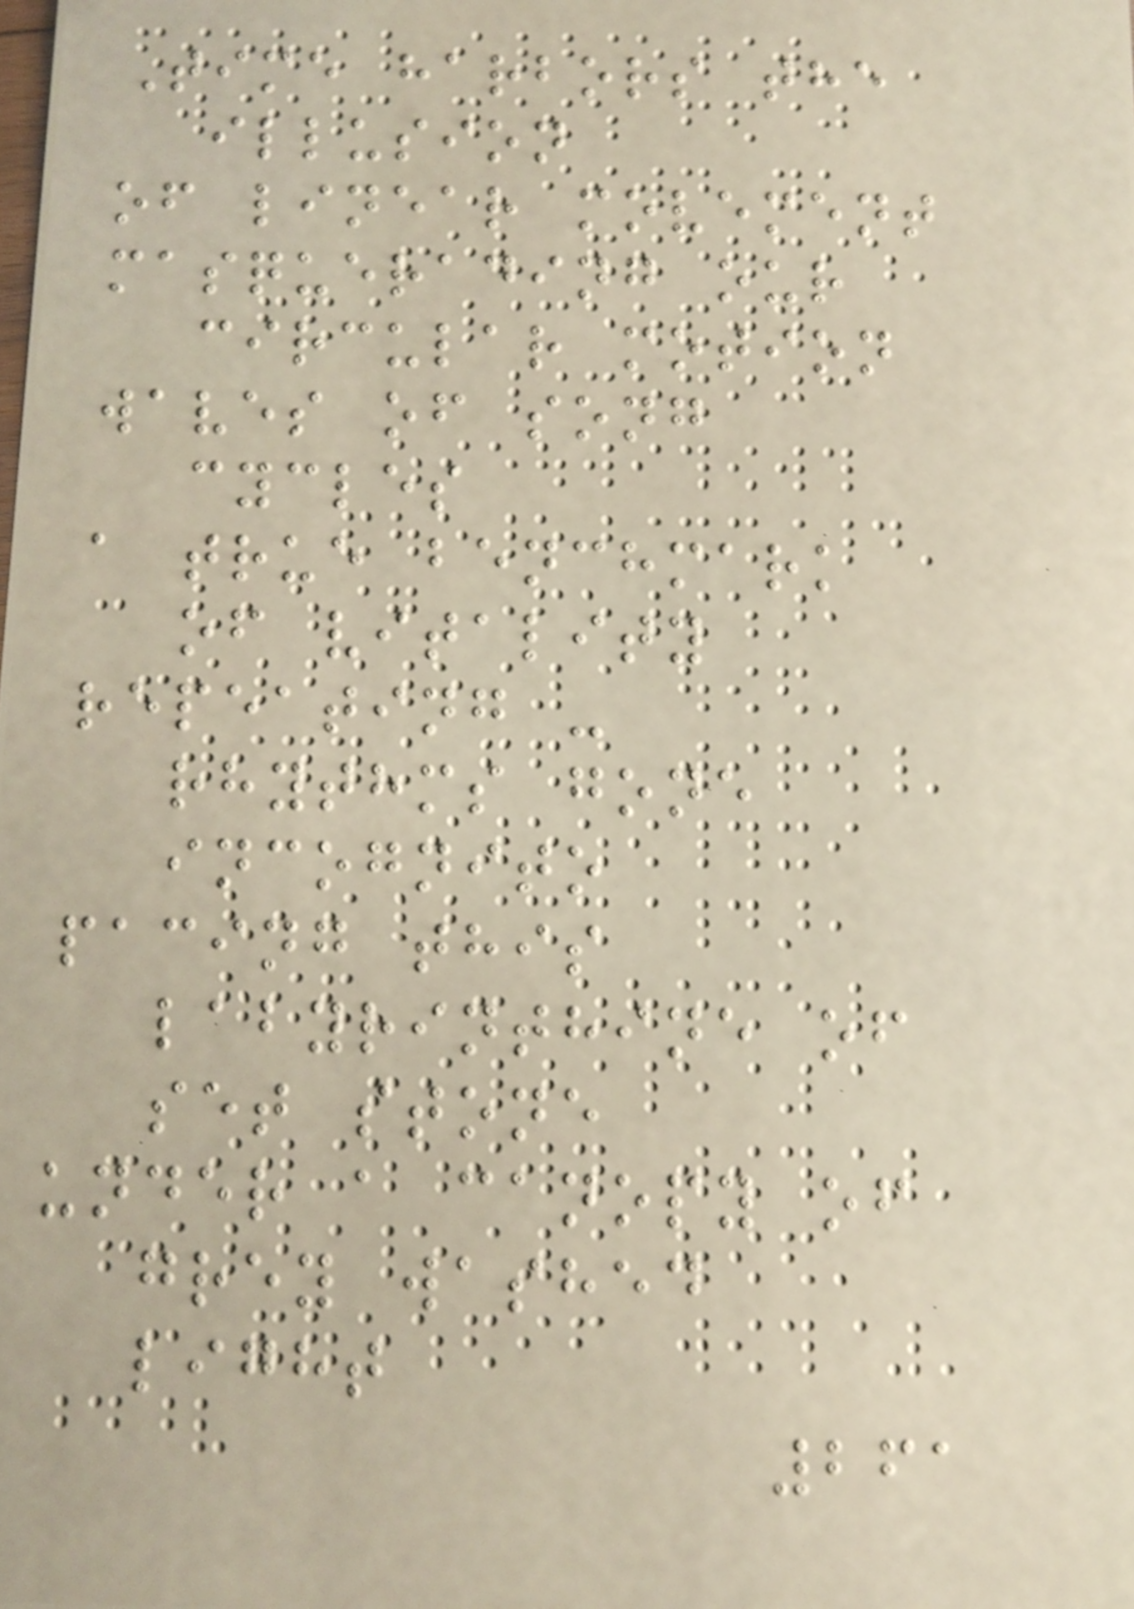Time harbors the
illusion
of linear movement
masquerading our
circular motion
waves of song
cycles
a true benchmark
of vitality
repeating -
rhythms gone
incognito
pacing this
labyrinthine of
set stone
under a canopy of
grey washed
light
261
